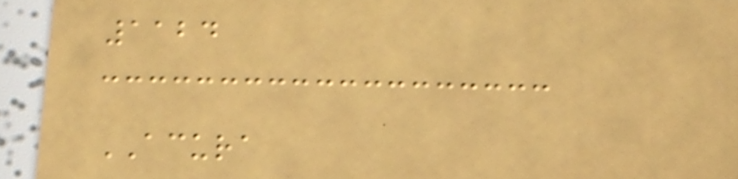1124
ACURA
